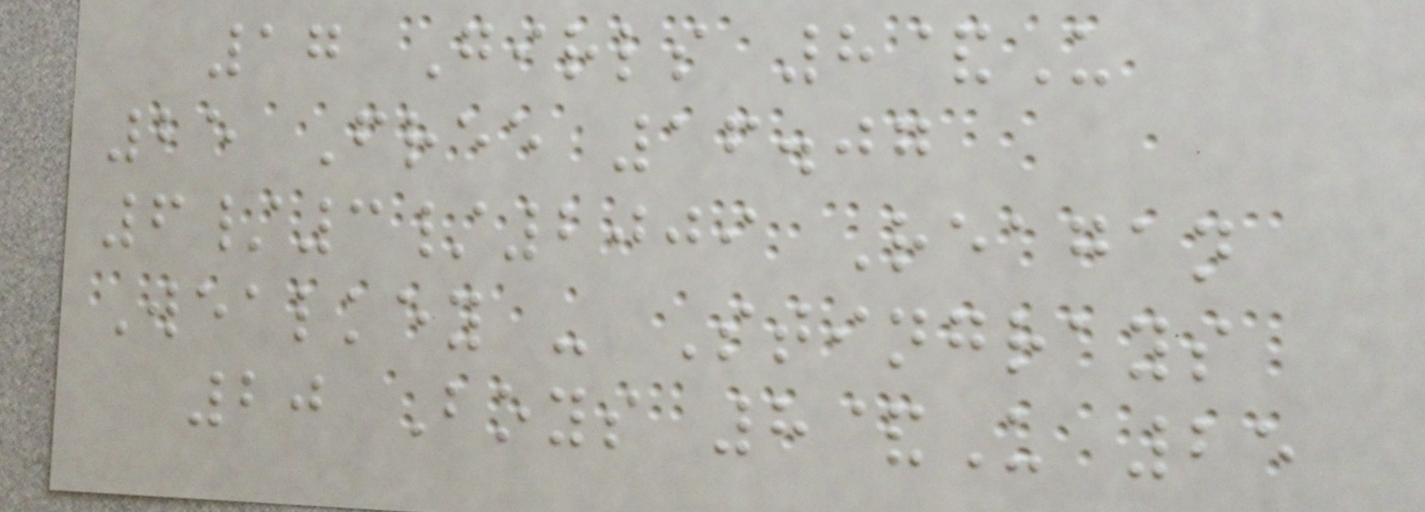17 Girls 8&U
25 Free 16.07
6/3/2009 Reagan
Wealkey - Stingrays
20 Boys 8&U 25
